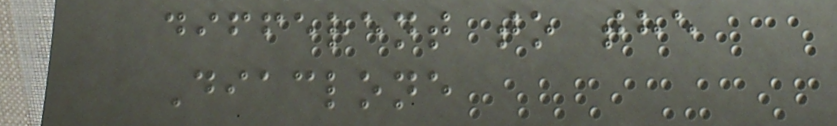different to the
Diaclone
